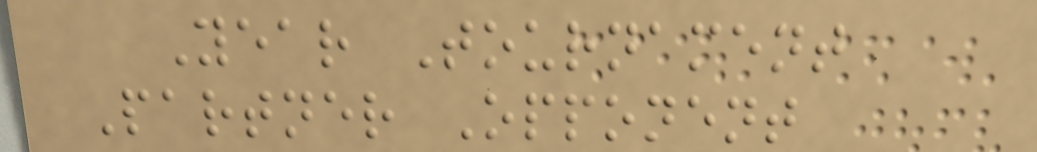Year Tournament
Partner Opponent
